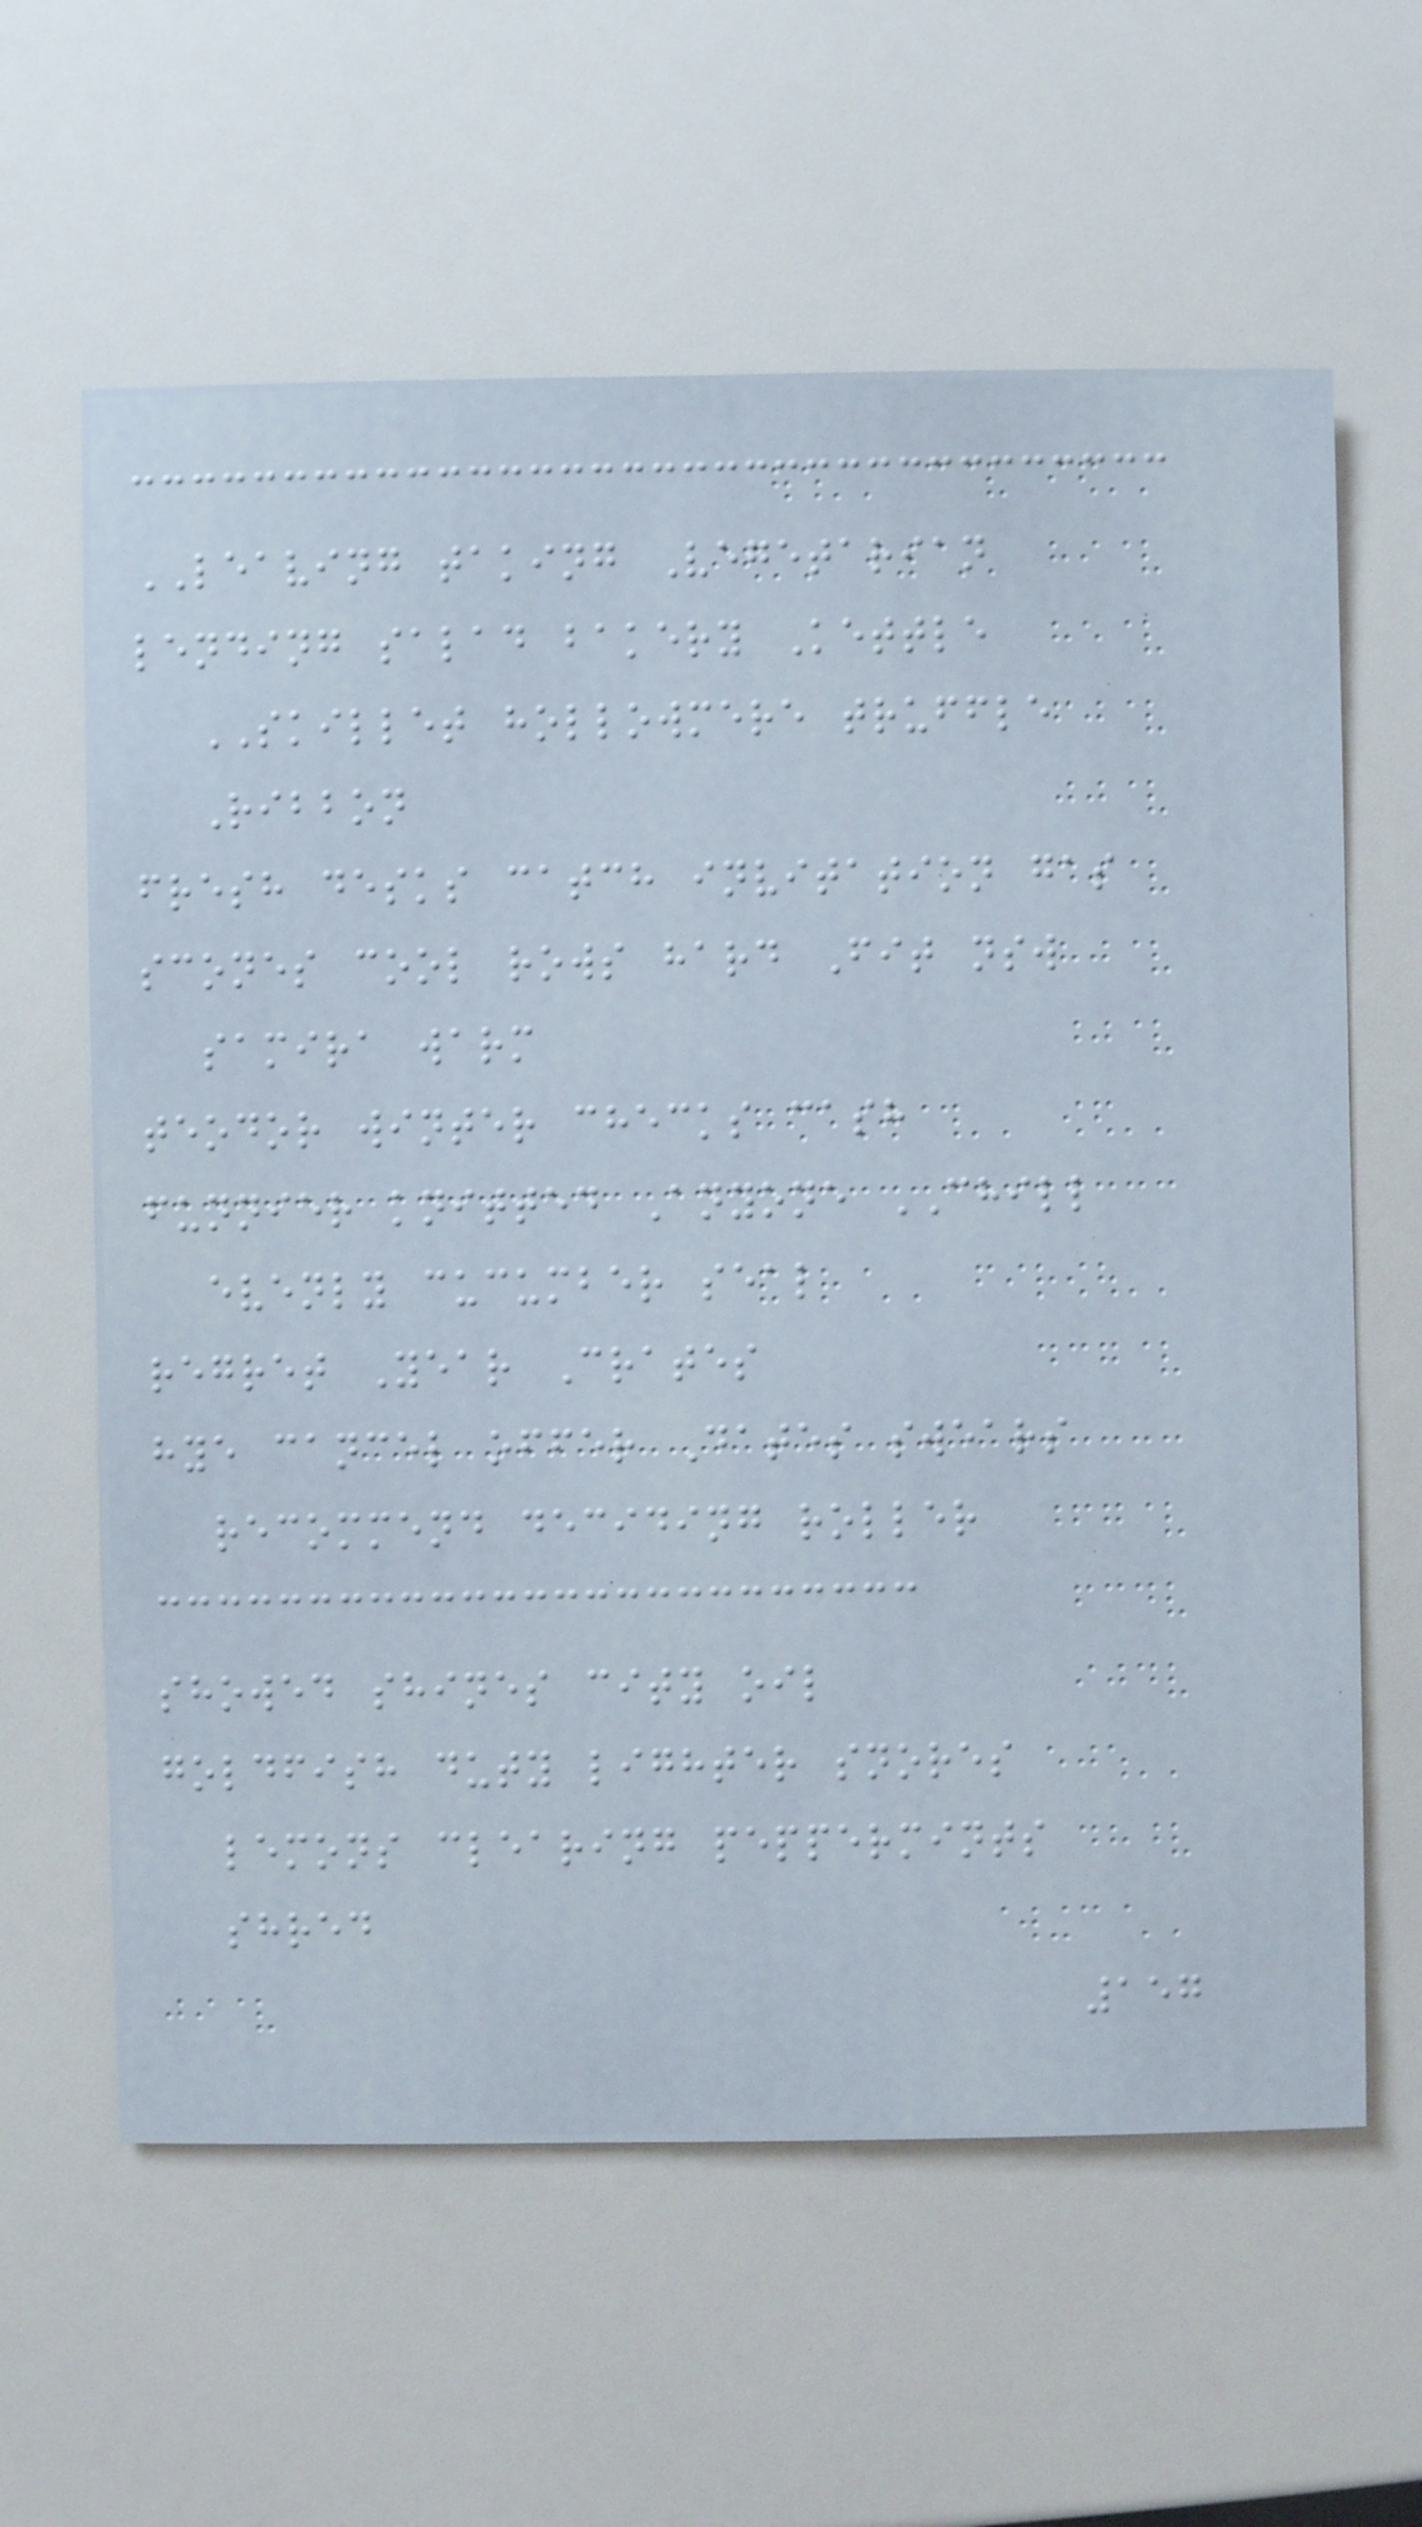LEAVING taking Vegetarian
lending salad bakery Kettle
SKILLET hollowmere truffle
Ribbon
fresh desks catch invitation gas
scones cool rows hard Fit nsw
samira warm
teodor winter checks cash
funnier knitted Anyone CHILL
evenly cucumber seal
regret Year Crates
hye cancel offer Dates swears
recommend deciding roller
showed shines city oil
goldfish duty lighter snores
lemons clearing peppermints
shred
157
